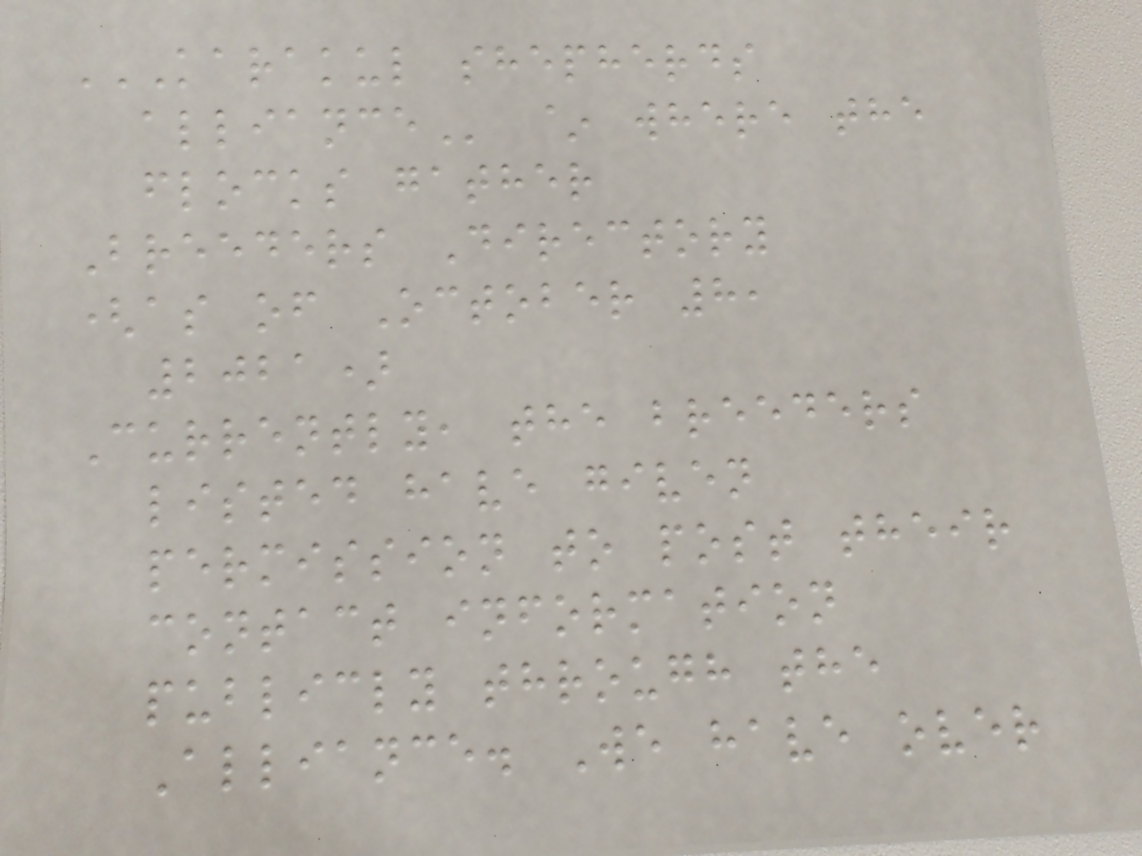KARAKUL SHEPHERDS
ALLIANCE ~ where the
flocks gather
Breeders Directory
(as of October 8,
2021)
Currently, the breeders
listed have given
permission to post their
contact information
publicly through the
Alliance. We have over
